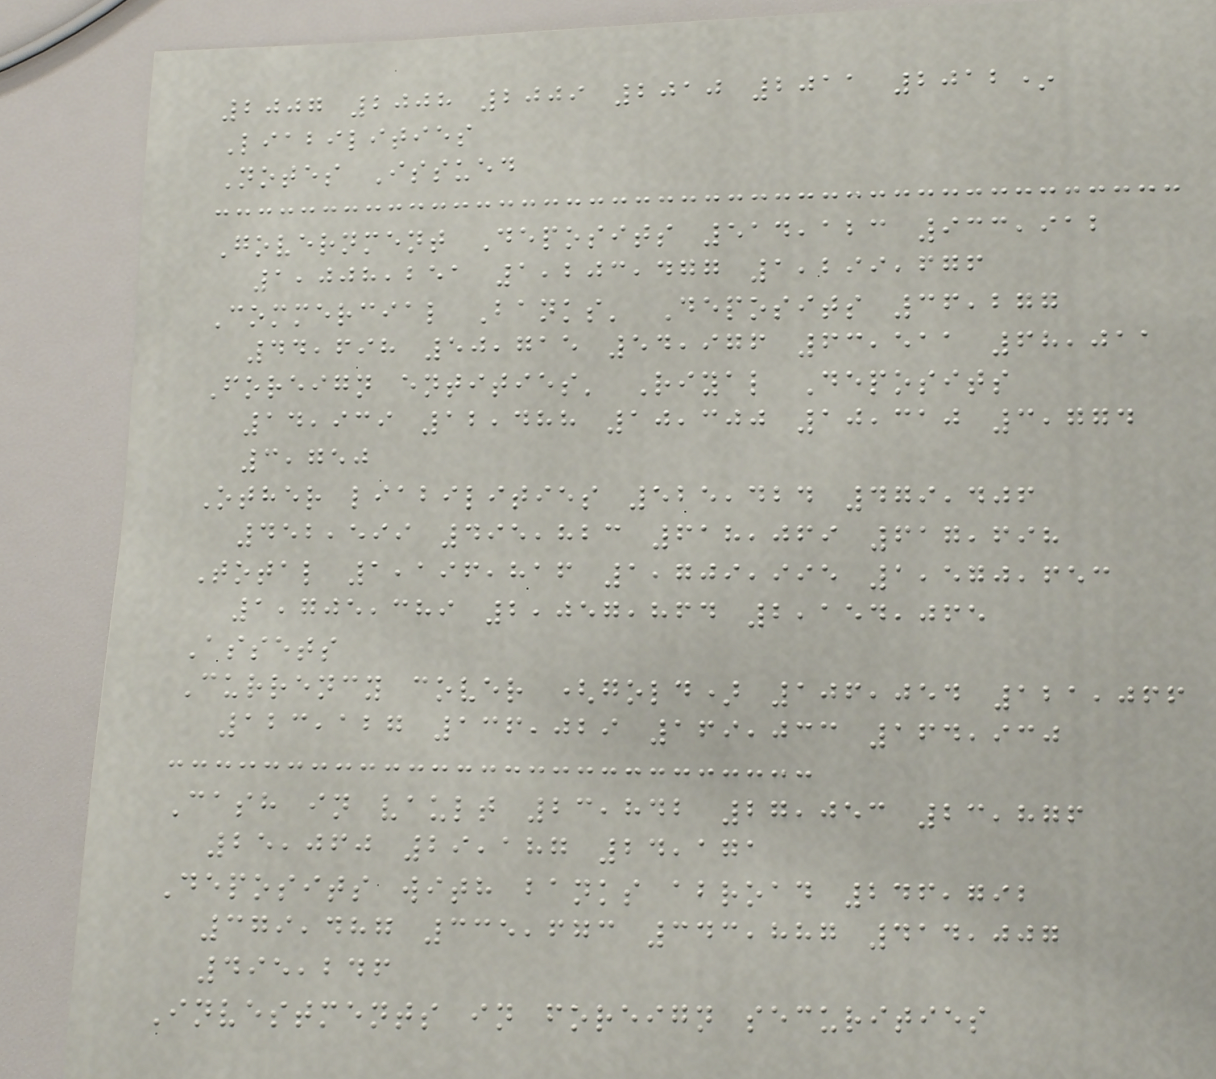2007 2008 2009 2010 2011 2012*
Liabilities
Notes Issued
Government Deposits 514,123 933,912
1,008,251 1,203,477 1,299,676
Commercial Banks' Deposits 36,277
44,698 50,715 54,976 63,511 68,011
Foreign entities' Riyal Deposits
14,939 12,488 10,300 10,310 3,774
3,750
Other liabilities 525,424 479,406
452,599 495,823 618,069 617,698
Total 1,196,816 1,709,995 1,570,653
1,705,389 2,057,864 2,154,065
Assets
Currency cover (gold) 106,054 121,066
123,127 136,029 169,033 164,930
Cash in vault 23,842 27,053 23,876
25,060 29,187 24,171
Deposits with banks abroad 246,792
379,487 335,673 343,887 414,007
495,246
Investments in foreign securities
